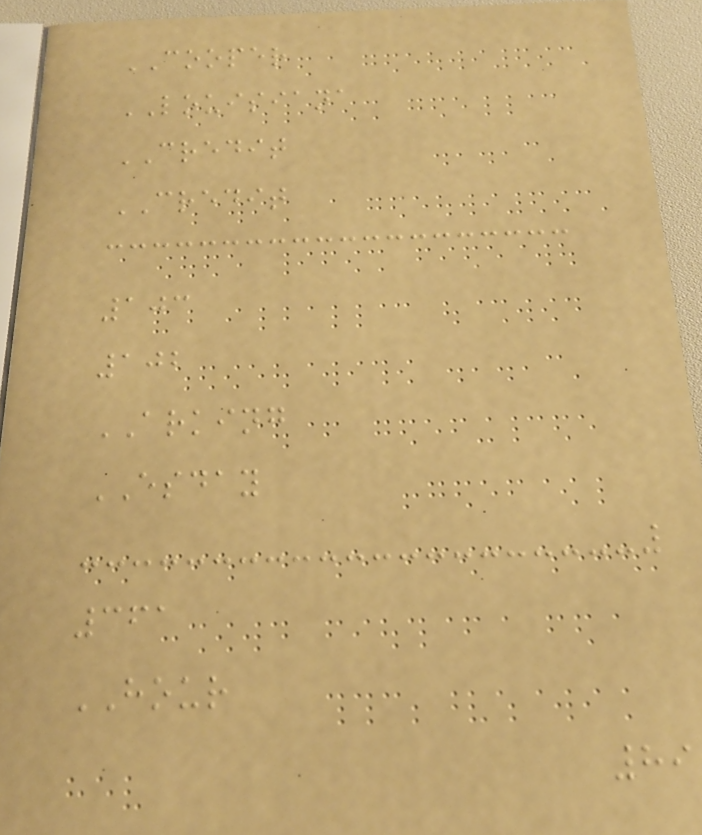COOPER
LOUISIANA
CREDIT
CREDIT
103
102
ARKING
ESDAY
361
HOUR
89
